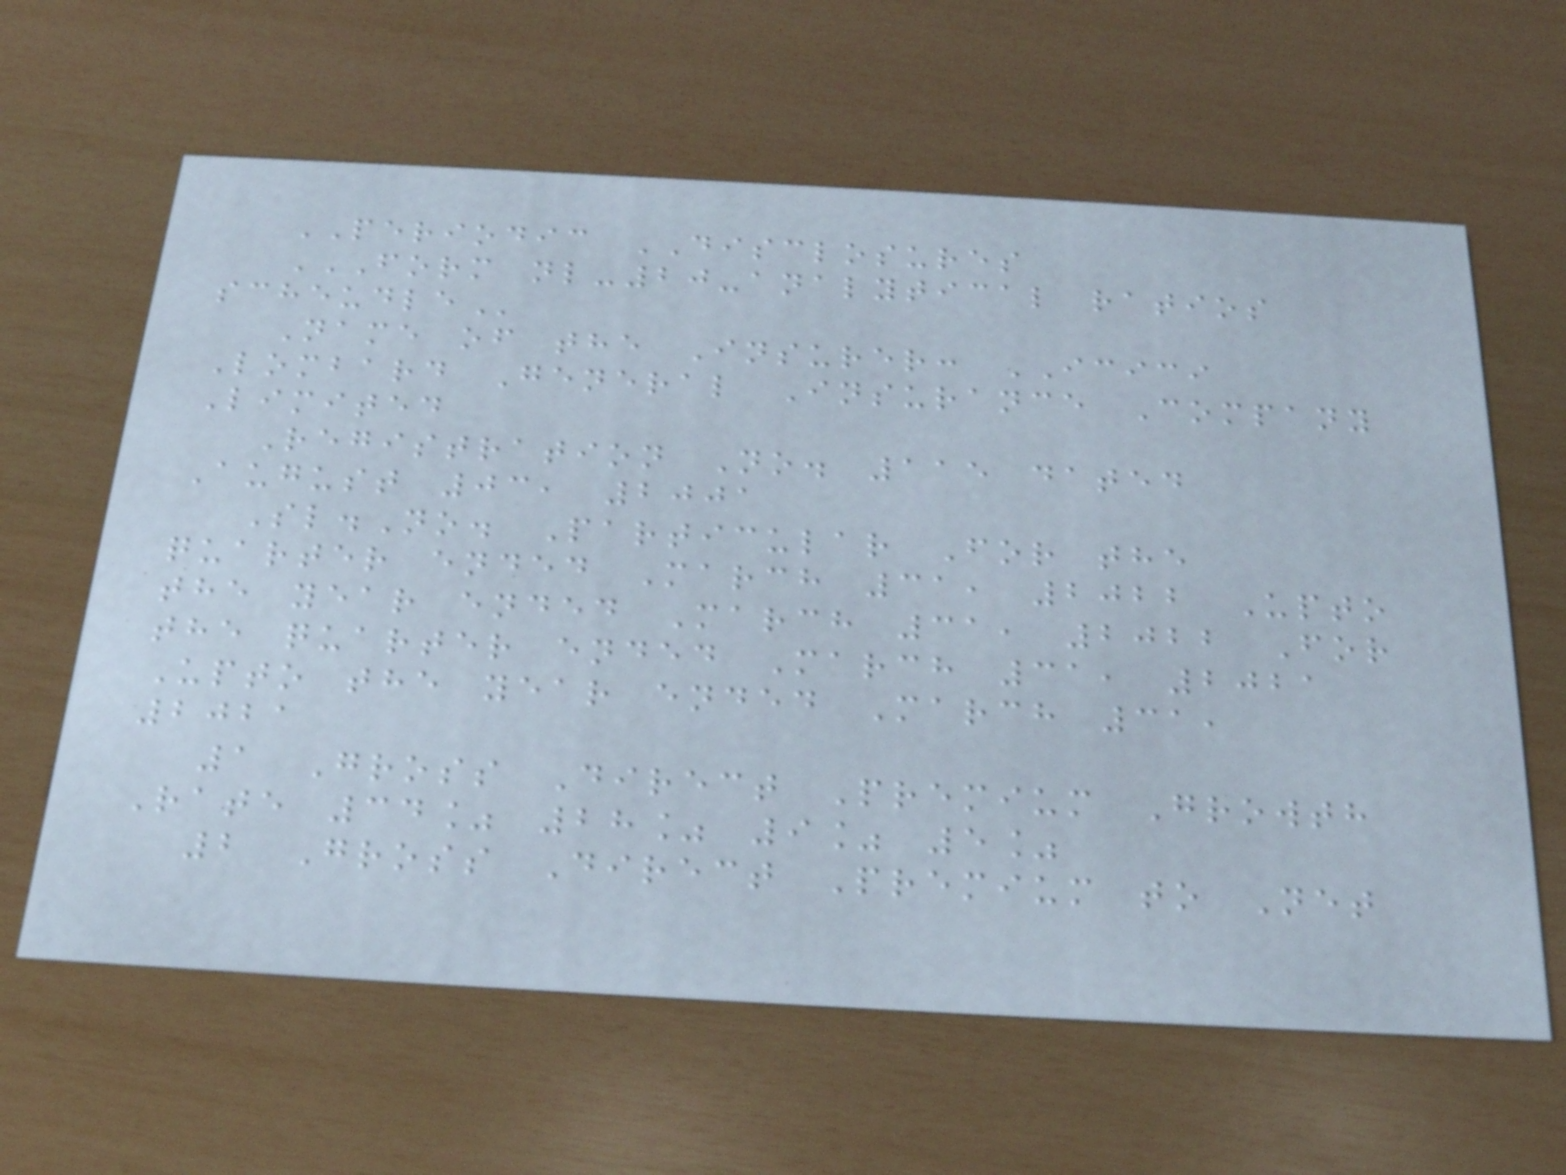PERIODIC DISCLOSURES
FORM NL-20-ANALYTICAL RATIOS
SCHEUDLE
Name of the Insurer: ICICI
Lombard General Insurance Company
Limited
Registration No. 115 dated
August 03, 2001
Sl.No. Particular For the
quarter ended March 31, 2022 Upto
the year ended March 31, 2022 For
the quarter ended March 31, 2021
Upto the year ended March 31,
2021
1 Gross Direct Premium Growth
Rate 34% 28% 9% 5%
2 Gross Direct Premium to Net
